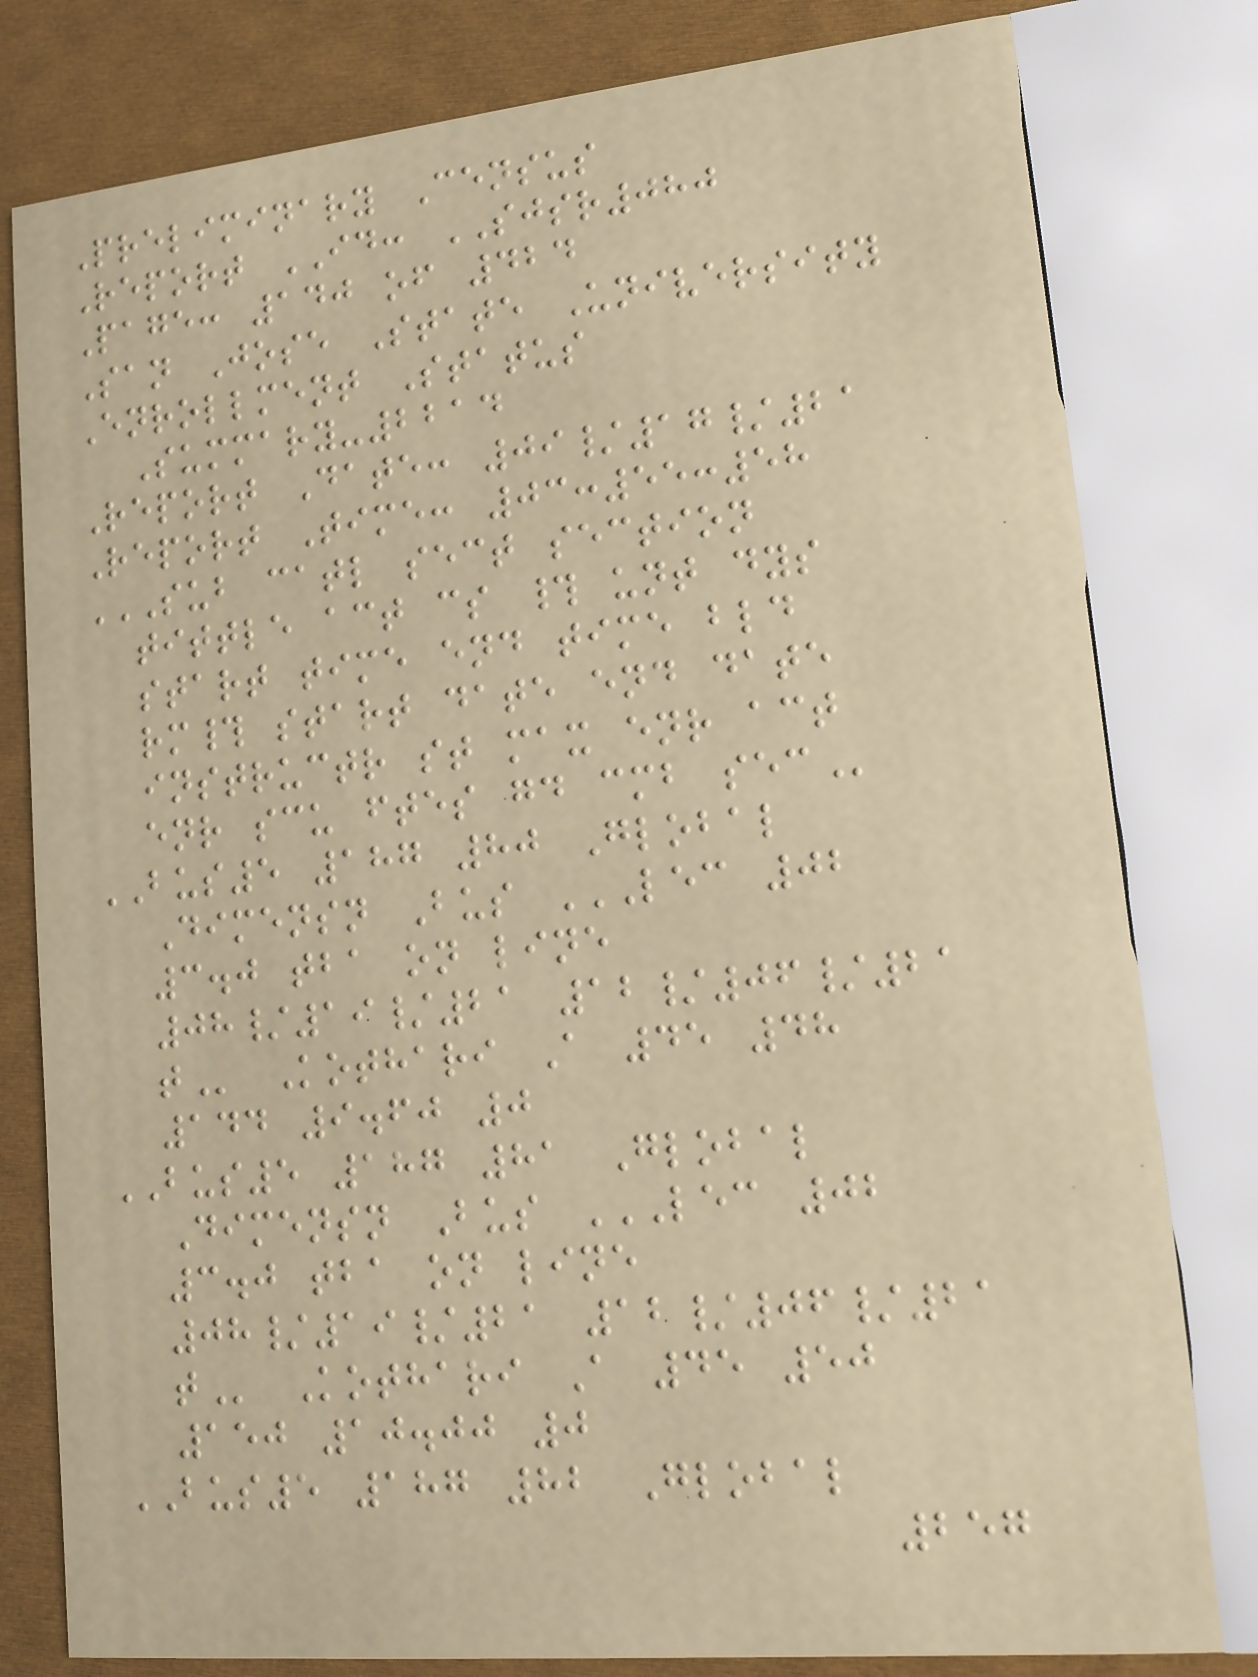Preliminary Census
Report ID: SJSR080
Page: 140 of 424
San Jose State University
Enrollment Status
Summary-2214
Report Date: 09/17/21
Report Time: 03:55:58
SUB CATL SECT SECTION
TITTLE ACT CS # UNT DYS
START TIME END TIME BLD
RM# START DATE END DATE
INSTRUCTR ST MAX ENR ACT
ENR SCU FTES GD CMB SEC
BUS5 187 80 Global
Dimensn Bus LEC 02
3.0 TBA ON LINE
08/19/21 12/06/21
T Kothari A 45 48
144 9.60 0
BUS5 187 81 Global
Dimensn Bus LEC 02
3.0 TBA ON LINE
08/19/21 12/06/21
T Kothari A 45 50
150 10.00 0
BUS5 187 82 Global
257
